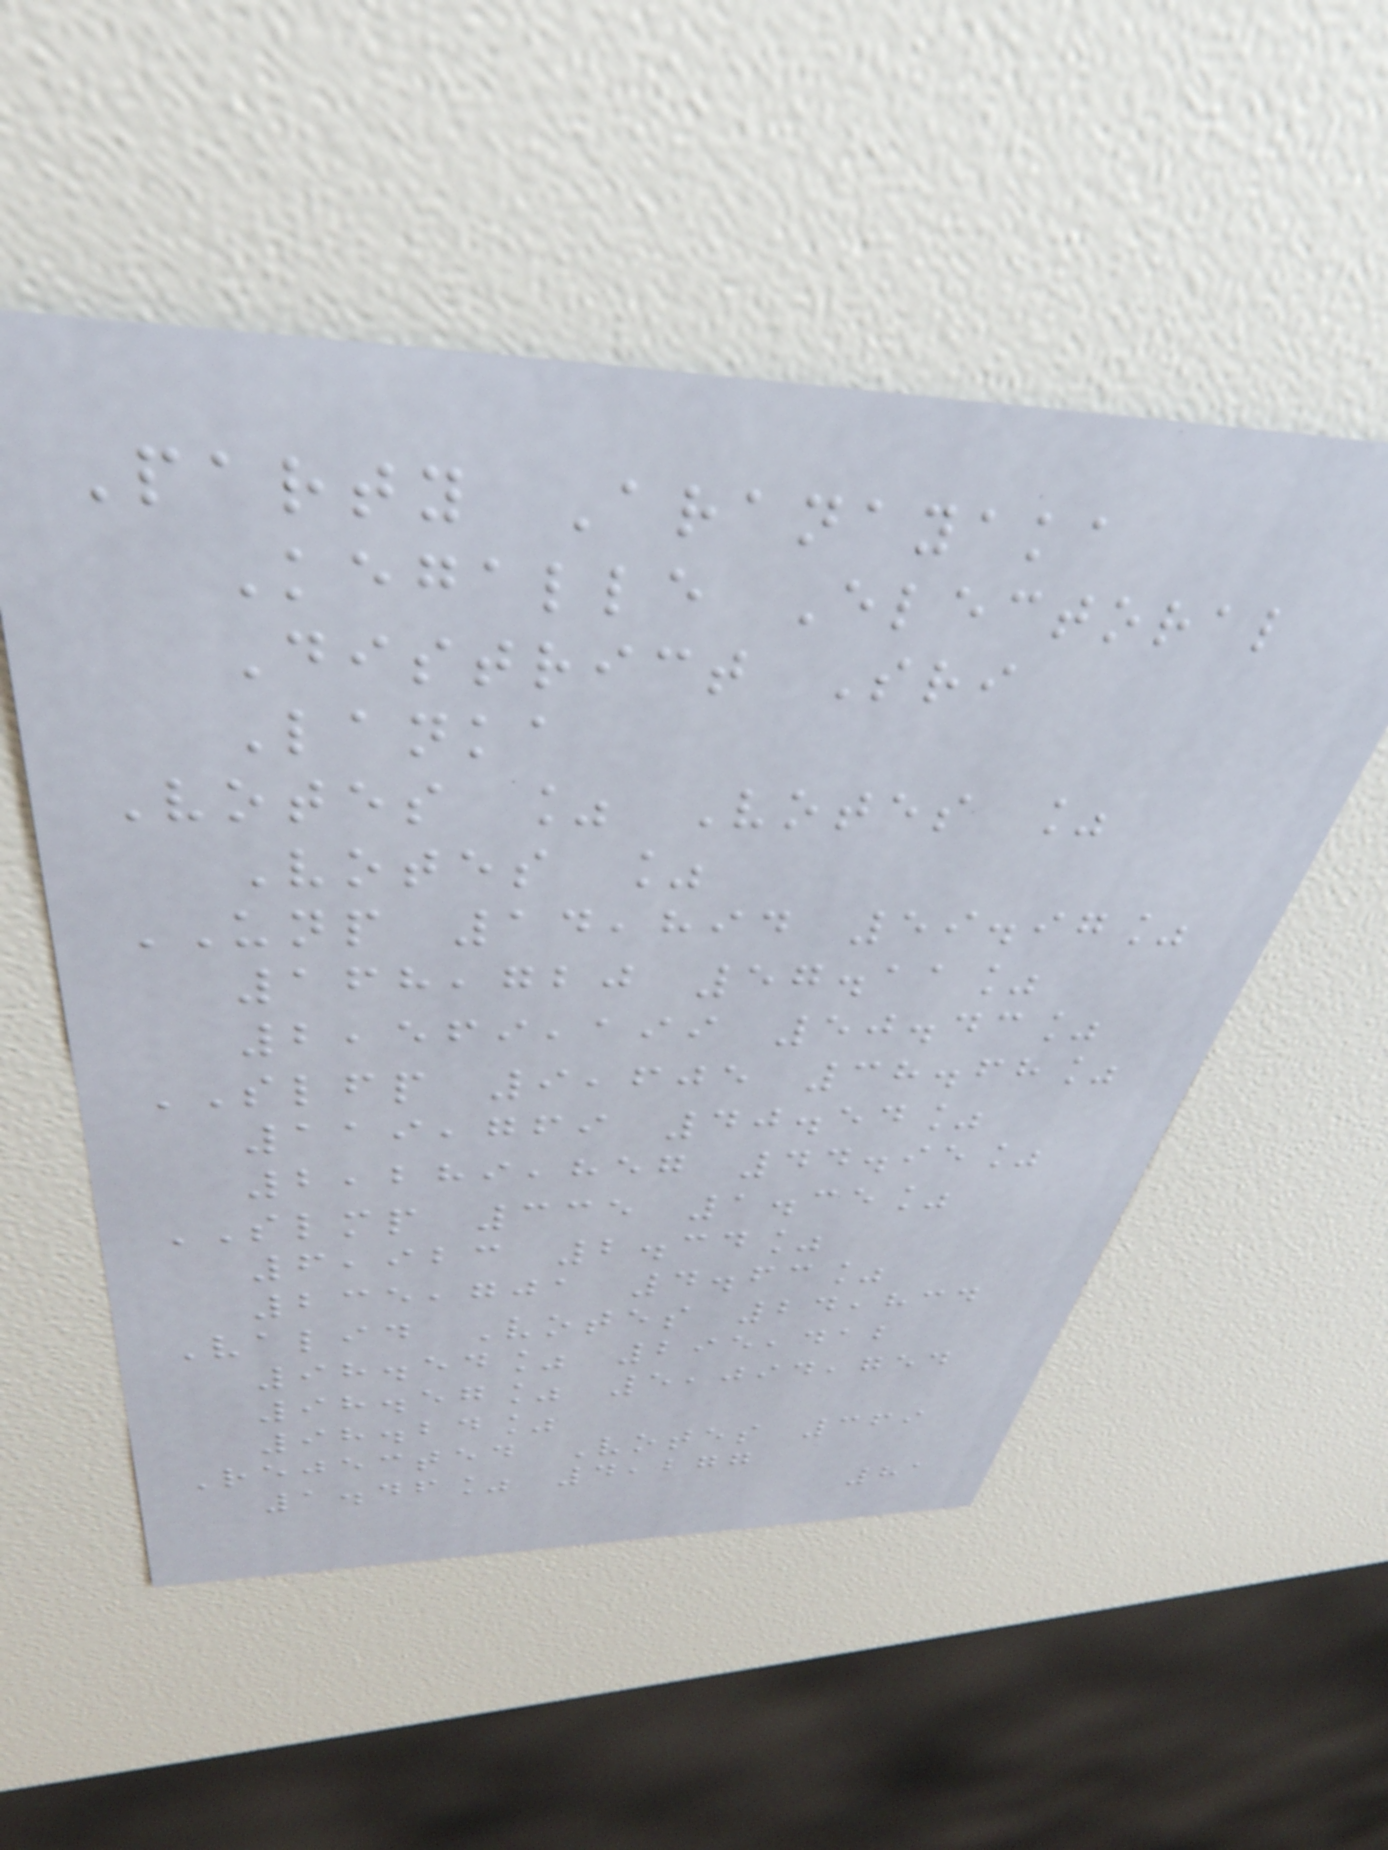Party Aranayaka
Kegalle Electoral
District Sri
Lanka
Votes % Votes %
Votes %
UNP 14,894 59.97%
168,720 57.11%
2,569,199 50.43%
SLFP 9,605 38.68%
119,769 40.54%
2,289,857 44.95%
SLMP 335 1.35%
6,923 2.34%
235,701 4.63%
Valid Votes 24,834
98.54% 295,412
98.57% 5,094,754
98.24%
Rejected Votes 369
1.46% 4,277
81
